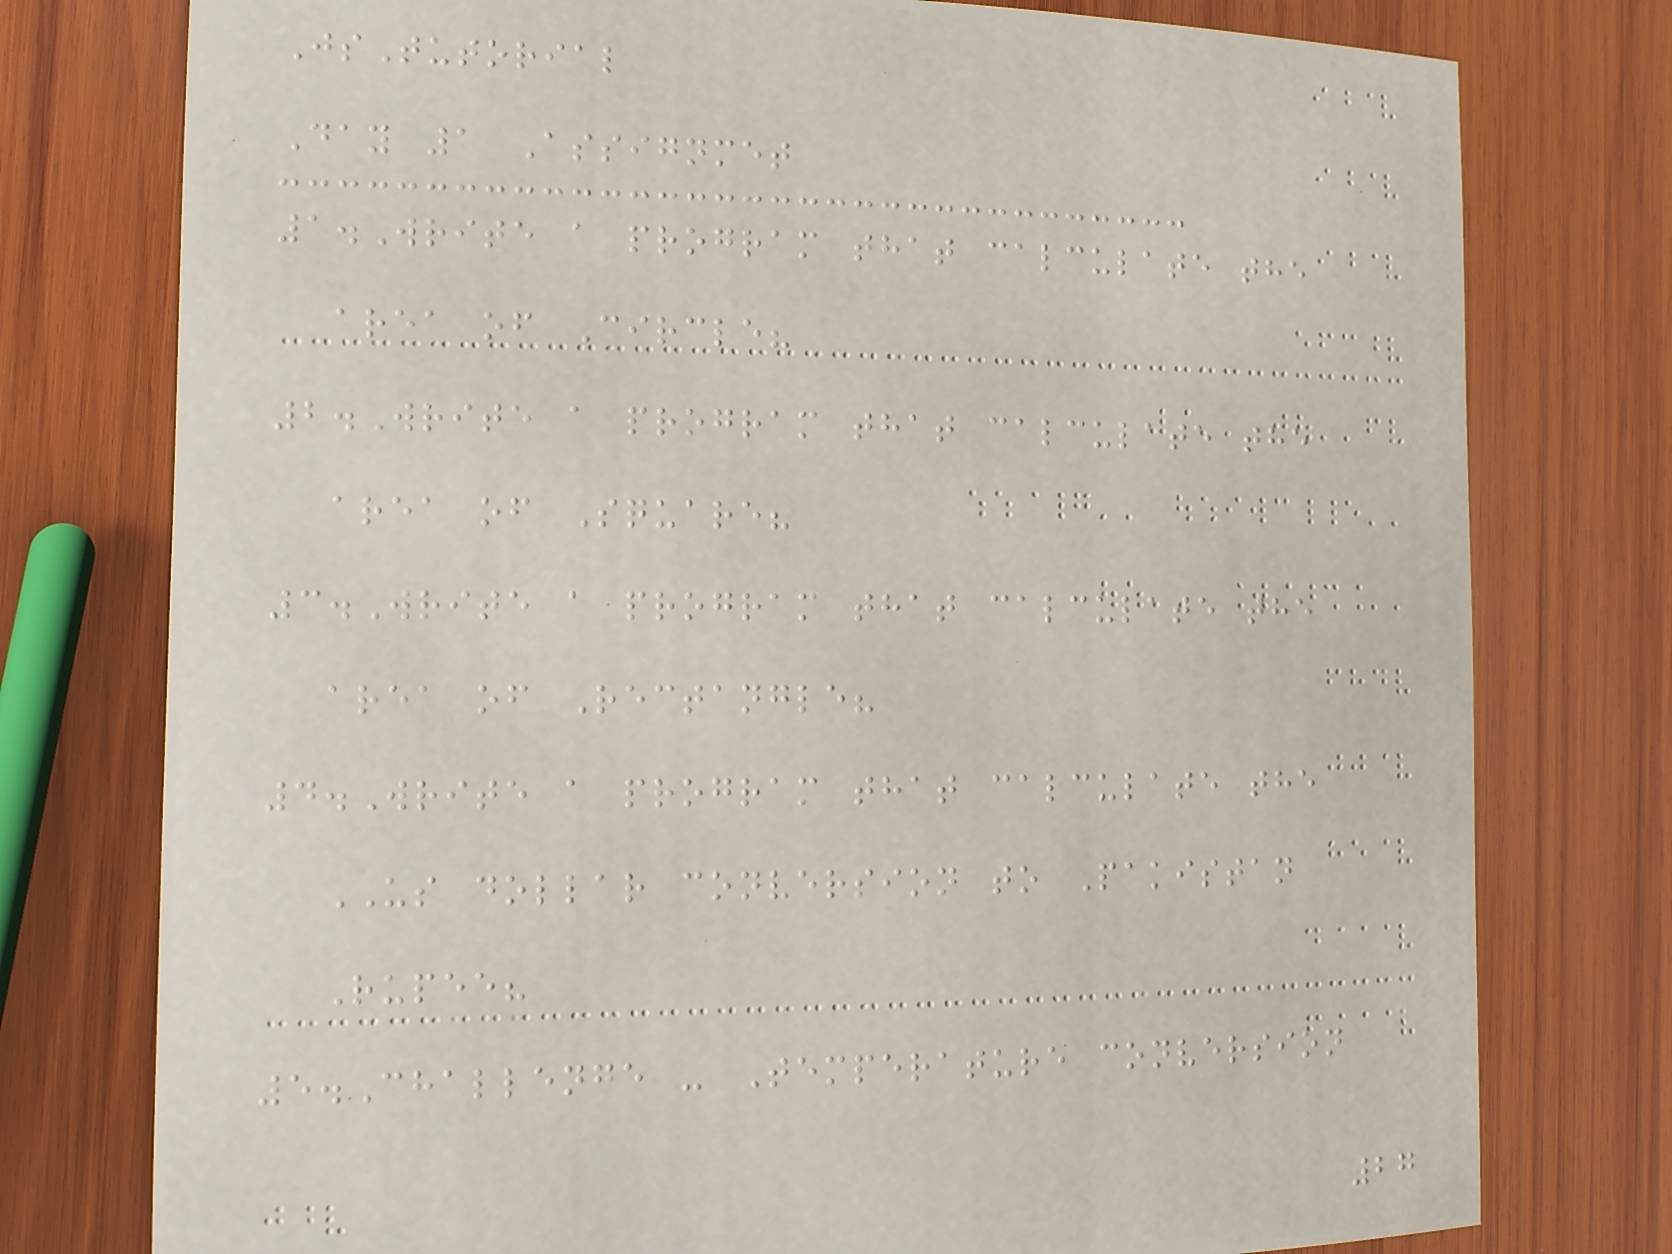JsTutorial
Day 1 Assignmet
1.Write a program that calculate the
area of Circle?
2.Write a program that calculate the
area of Square?
3.Write a program that calculate the
area of Rectangle?
4.Write a program that calculate the
US dollar conversion to Pakistan
Rupee?
5.Challenge - Temperature conversion
27
